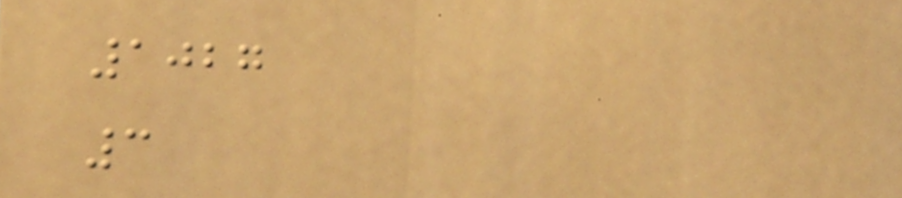1027
3
